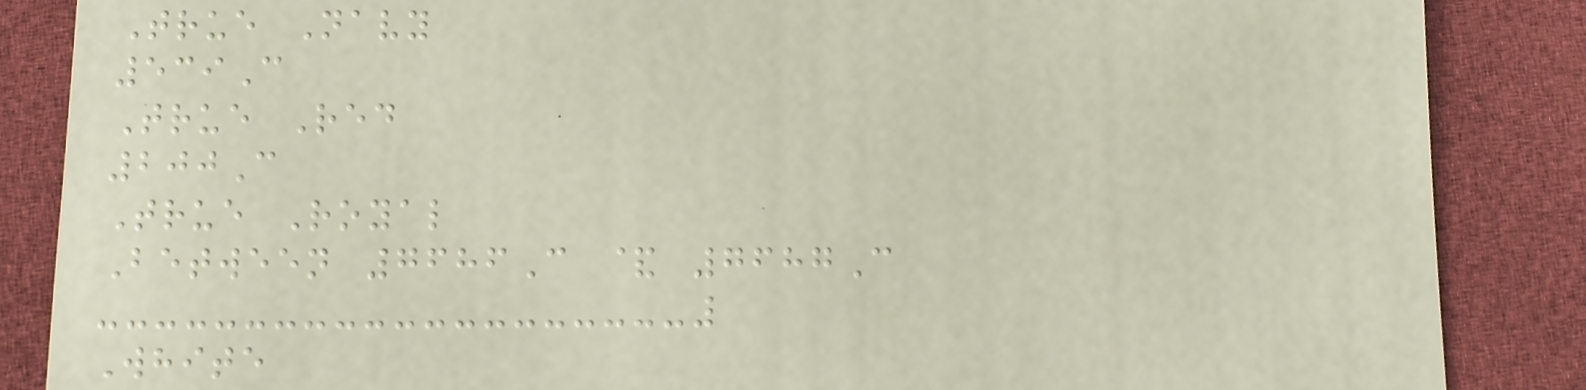True Navy
539C
True Red
200C
True Royal
Between 7686C & 7687C
White
